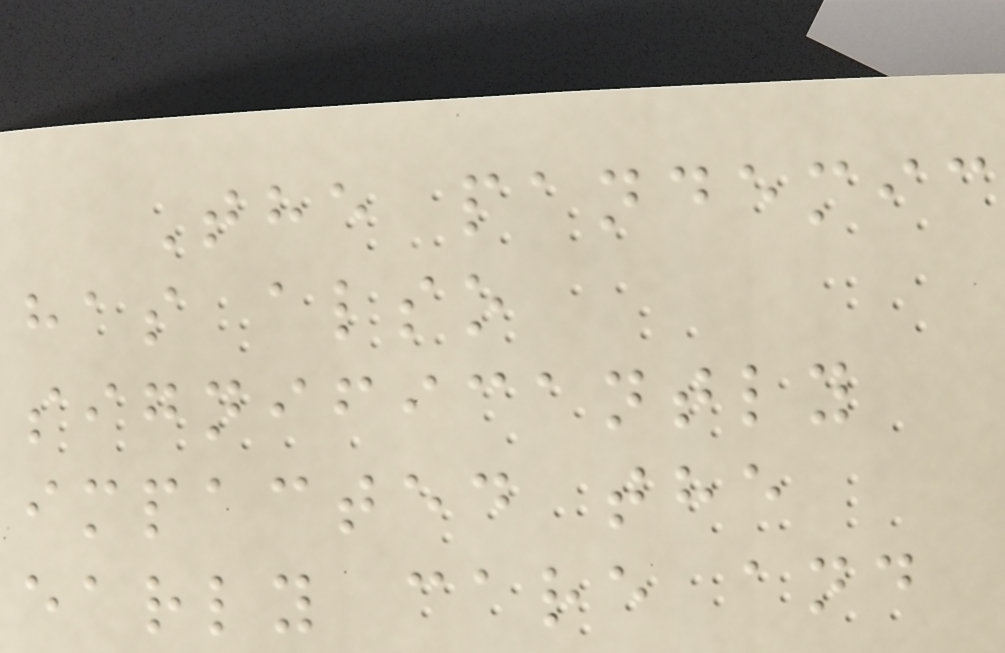The pandemic
has also
significantly
impacted the
early care and
